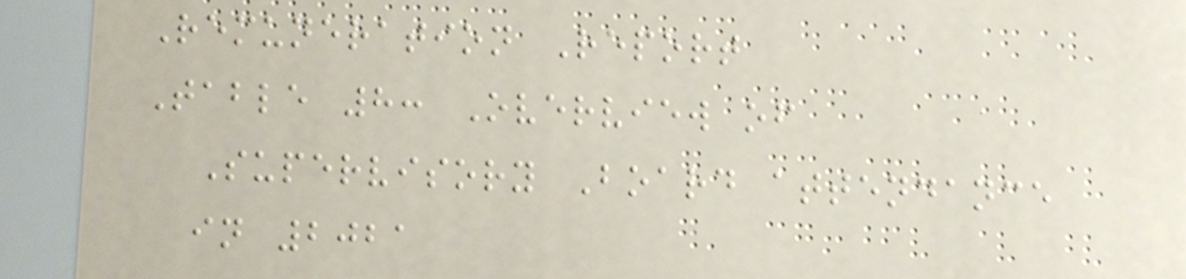Remuneration Report
Table 8: Overview of
Supervisory Board attendance
in 2021
